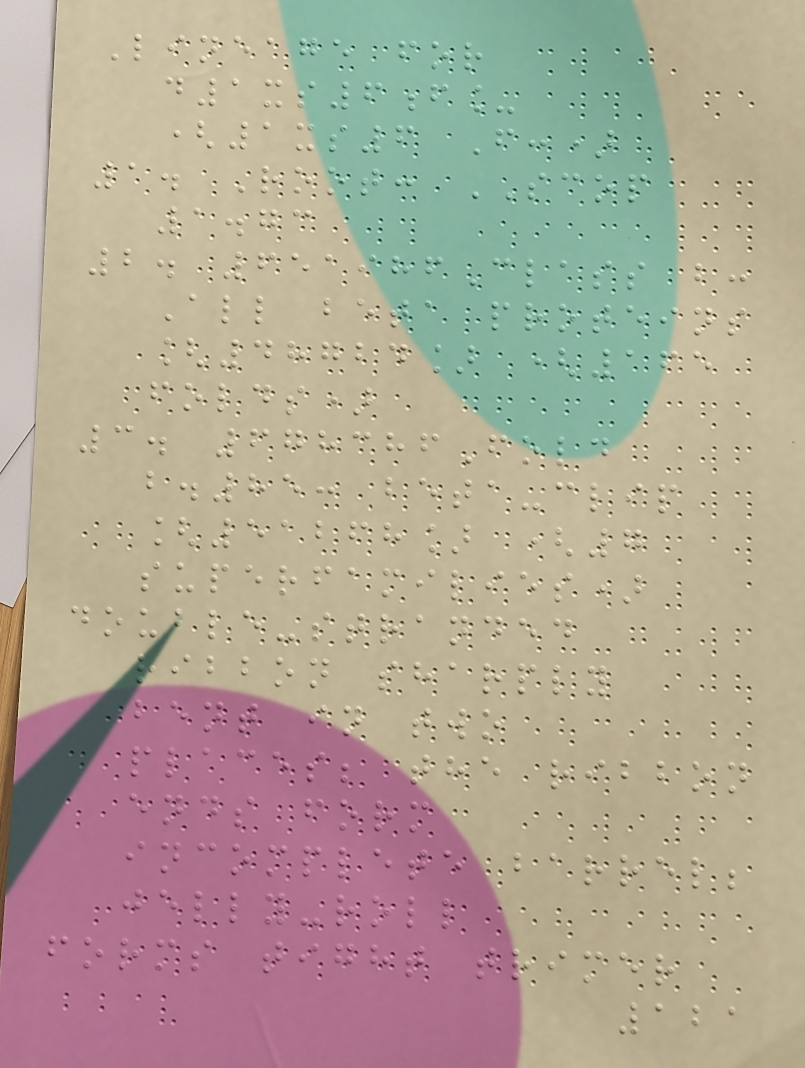Lineage for
d1xs6f_
(1xs6 F:)
1. Root: SCOP
1.73
2. 651986Class b:
All beta proteins
[48724] (165
folds)
3. 678386Fold
b.85: beta-clip
[51268] (7
superfamilies)
double-stranded
ribbon sharply
bent in two
places; the ribbon
ends form
incomplete barrel;
jelly-roll
forms tight trimer
121
